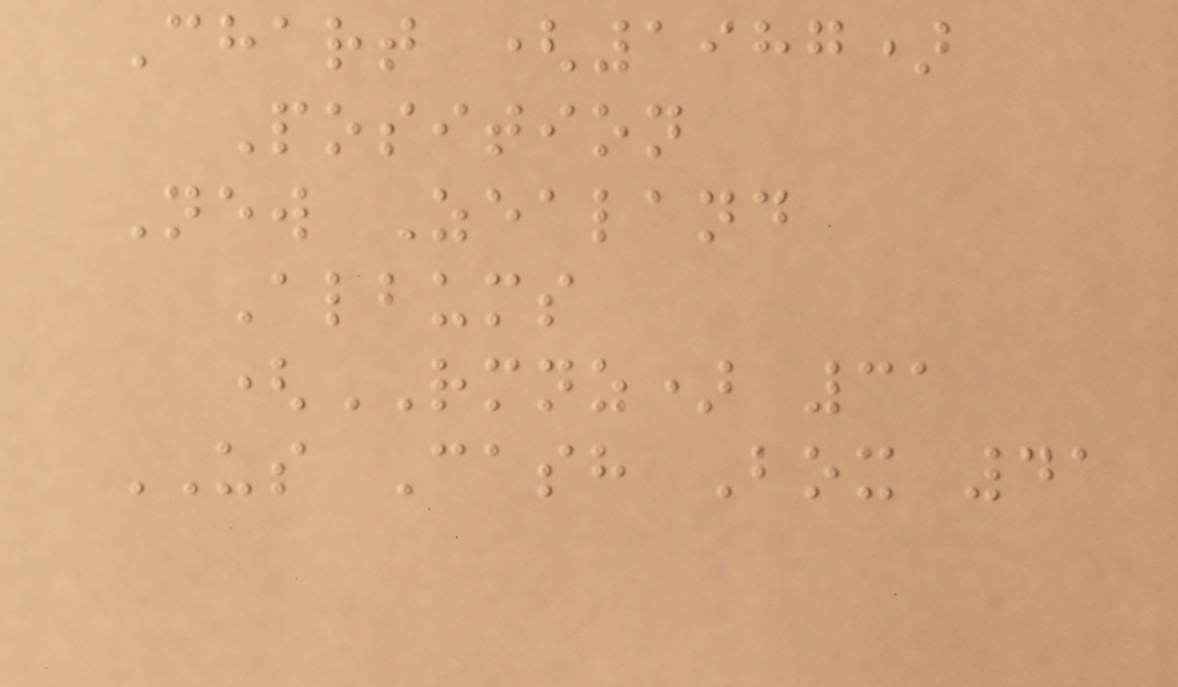Chart (1987)
Position
New Zealand
Albums
(RMNZ) 31
US Cash Box 41
